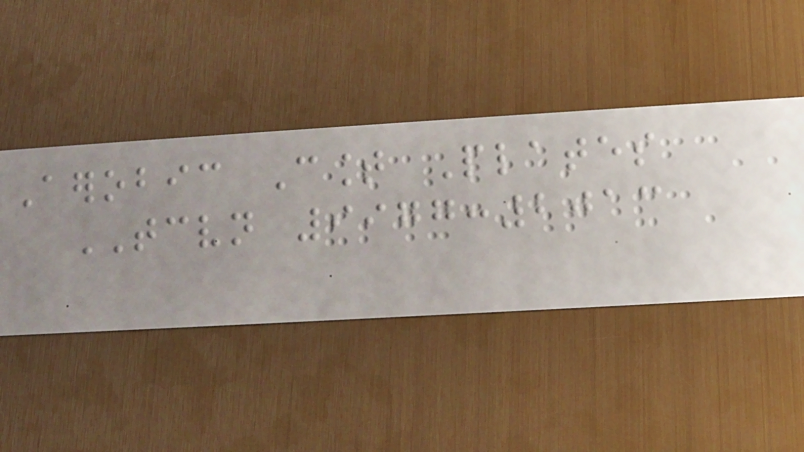Aerobic Count Plates
TCVN 9977:2013
